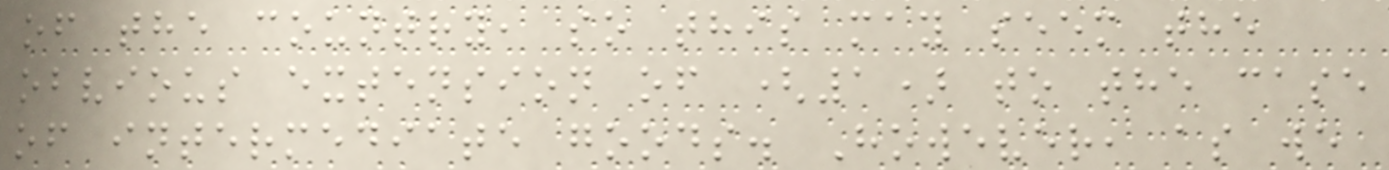of the country, so this may seem the
obvious extension of (1) to the case
of intermediate goods. However, as we
